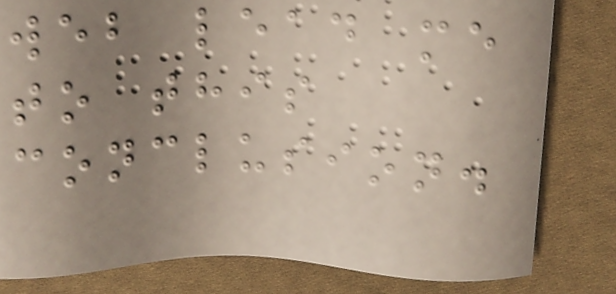web lead me
to this
conclusion.
